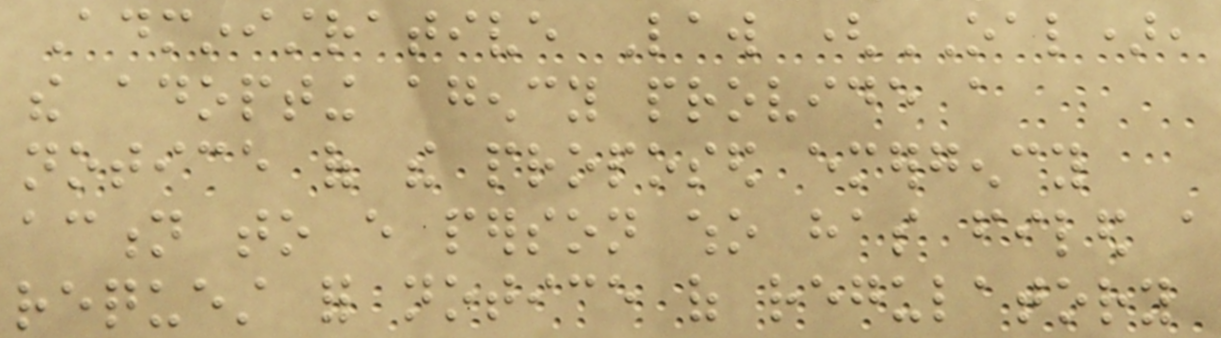Administrative Law (OAL),
the adopting agency provide a
notice of the proposed emergency
action to every person who has filed a
request for notice of regulatory
